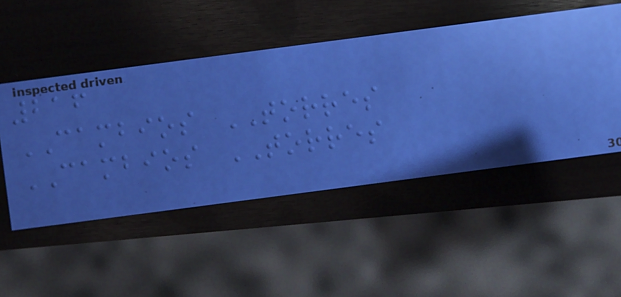216
CAMBIOS TORRES
CAMBIOS TORRES
